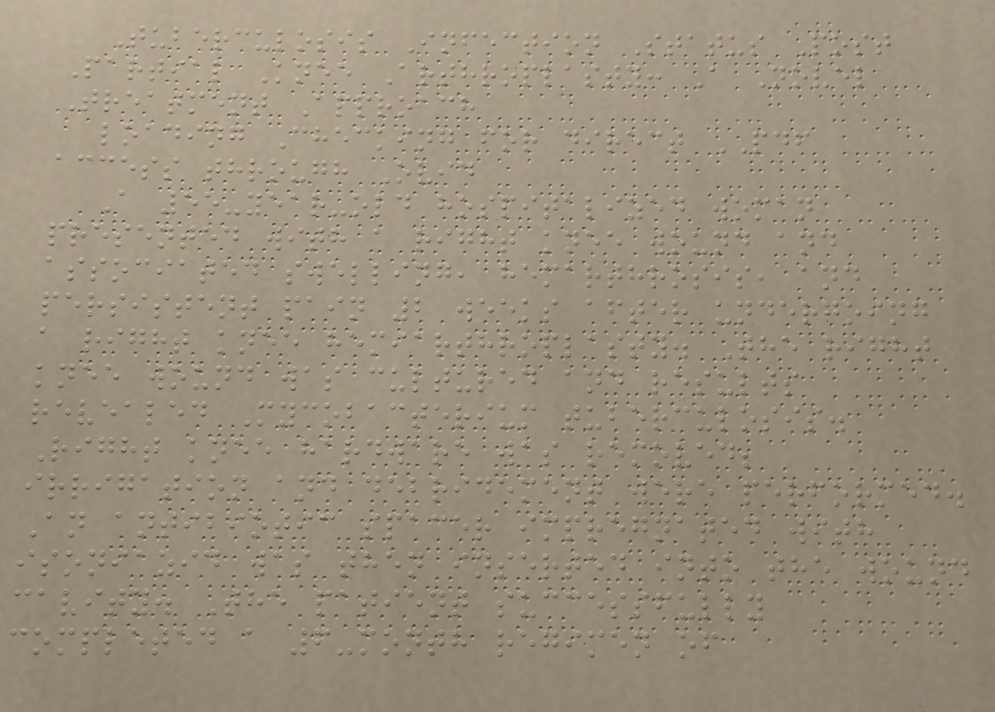Tuberculosis Infection Status Post
Partial Knee Arthroplasty: A Novel
Treatment Approach
loading Checking for direct PDF
access through Ovid
A 55-year-old hospitalized woman
presented with a right knee wound and
associated swelling, hemarthrosis, and
persistent pain 2 weeks after undergoing
a right knee hemiarthroplasty. The right
knee wound was cultured and results
revealed Mycobacterium tuberculosis.
Right knee hardware was removed;
irrigation and debridement were performed.
An antibiotic spacer impregnated with
isoniazid was then inserted into the wound
cavity. The patient successfully
completed a 6-month regimen of
